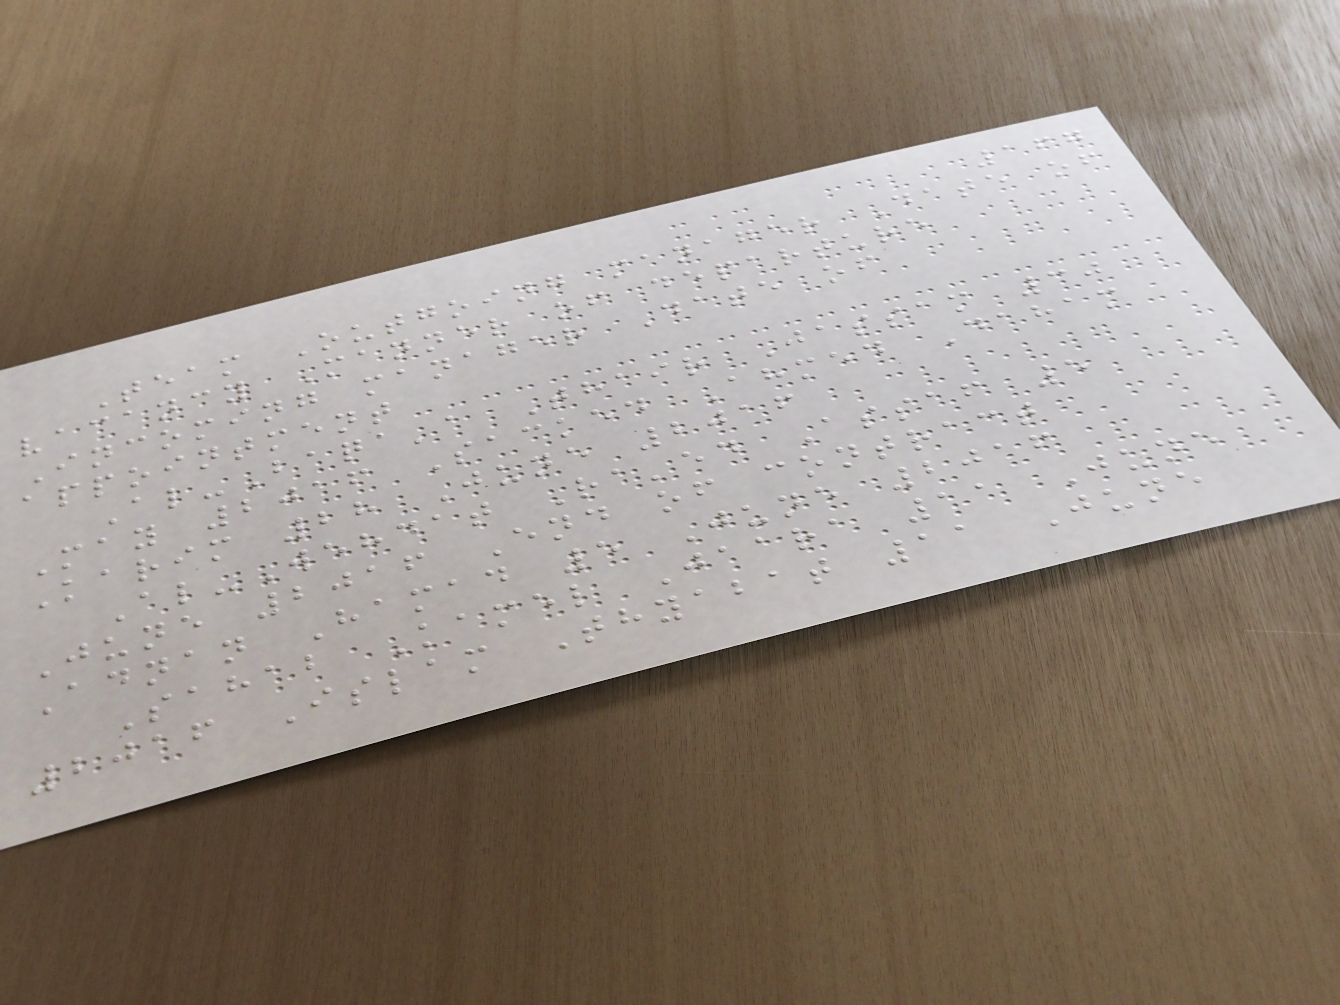167
Team Outgoing manager Date of
vacancy Manner of departure
Incoming manager Date of
appointment
Al-Baqa'a Thair Jassam 30
May 2016 Sacked Ahmed Daham
Karim 28 June 2016
Al-Wehdat Ra'ed Assaf 5
June 2016 End of contract
Adnan Hamad 5 June 2016
Sahab Kamel Jaara 11 June
2016 Islam Thyabat 11 June
